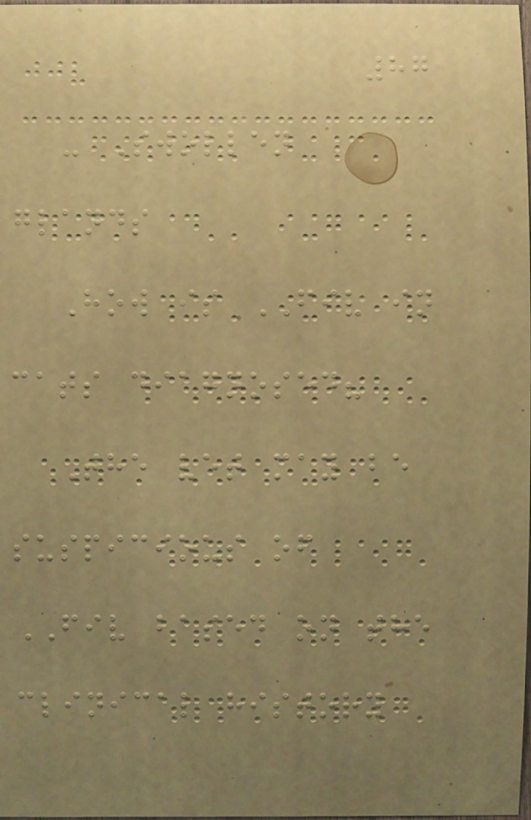87
- Swollen
glands
How is FIV in
cats diagnosed?
The vet may be
suspicious of
FIV based on the
clinical history
